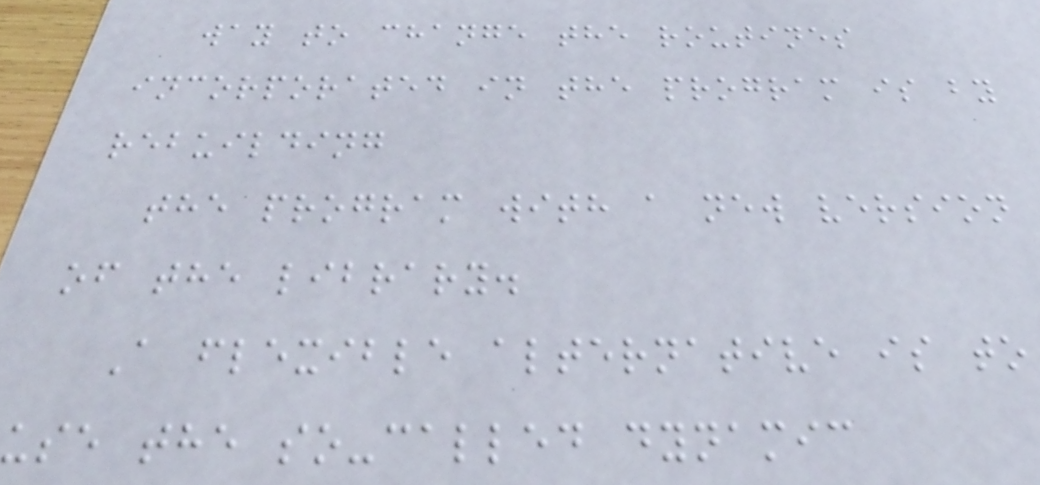way to change the routines
incorporated in the program is by
rebuilding
the program with a new version
of the library.
A flexible alternative is to
use the so-called dynamic
